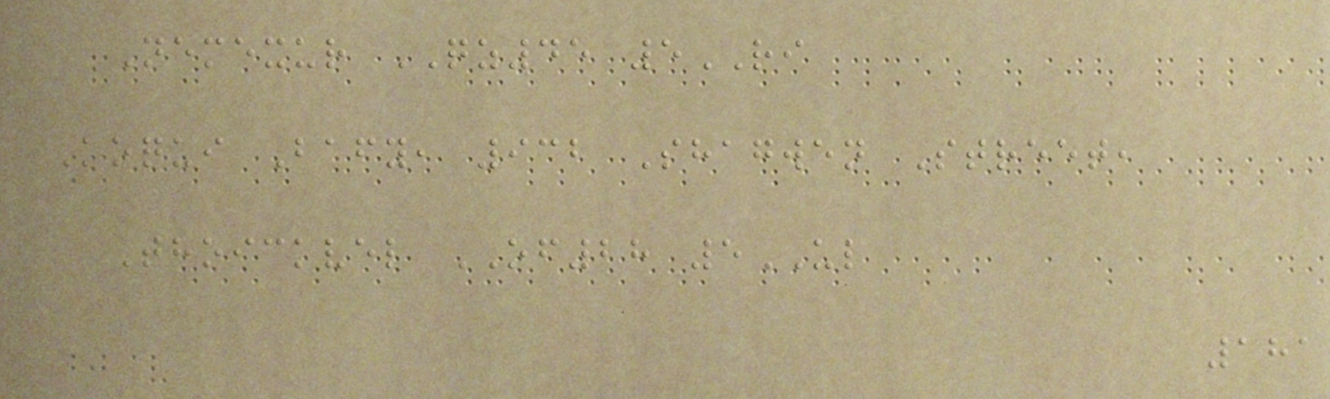Nemexur QZ45 5RI
Koqui Bafy, 932 Shagwen Street,
Thoickvel OF28 5UL
181
